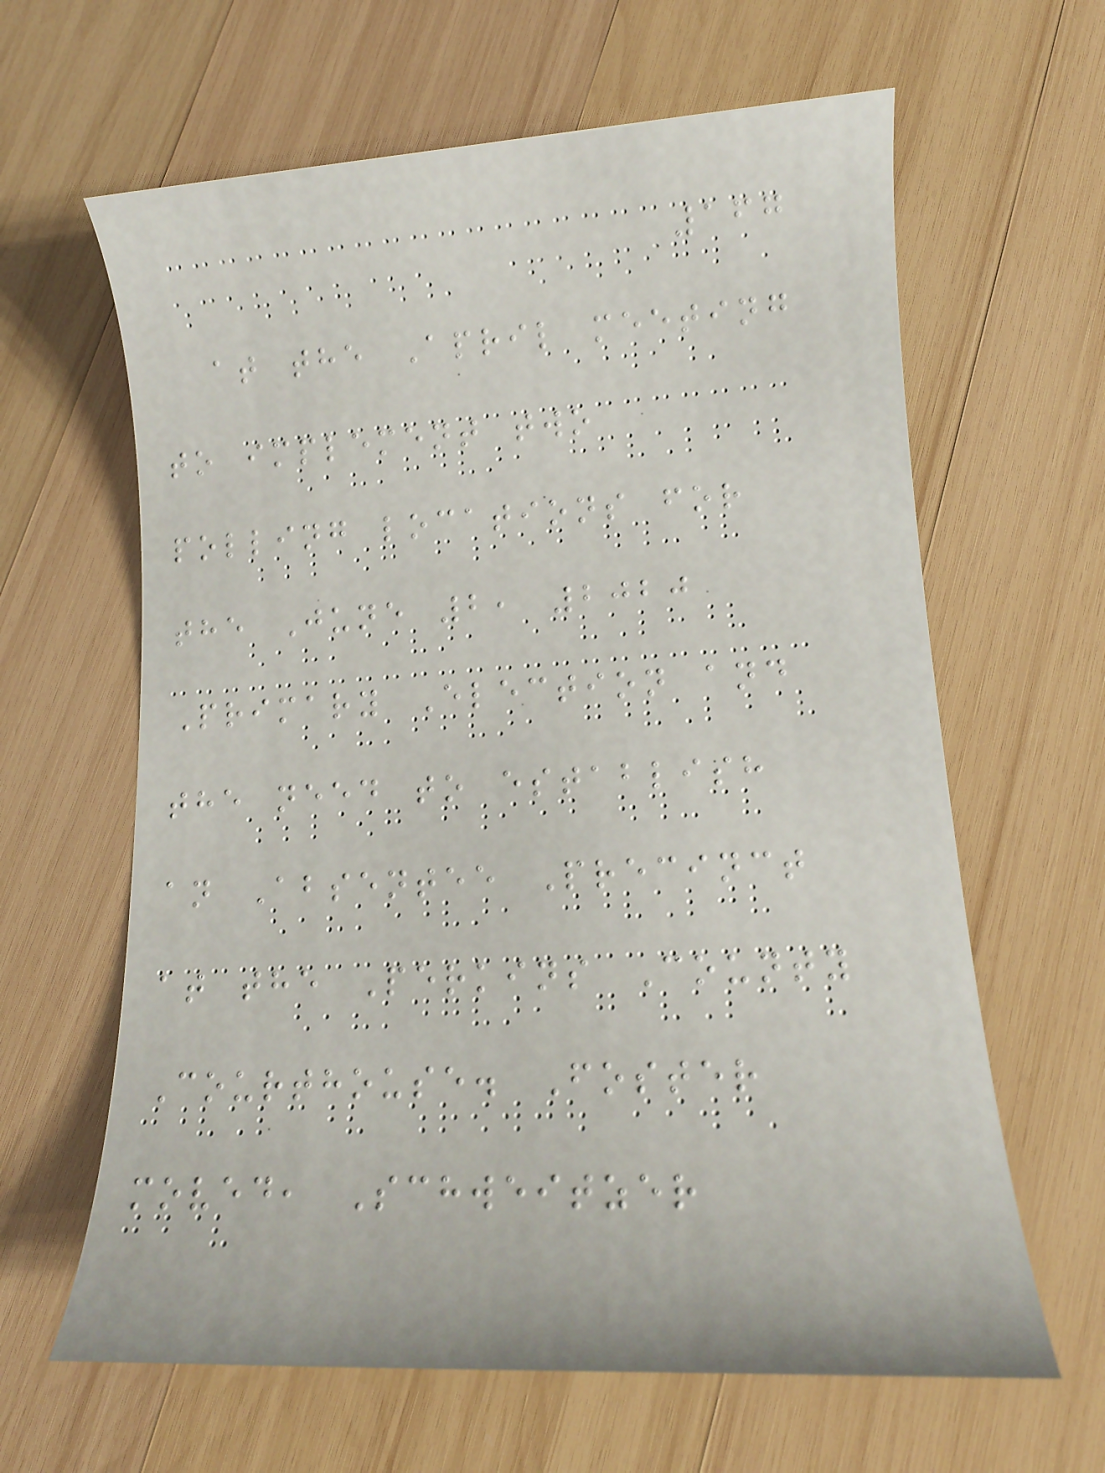167
at the April meeting
to implement two
polling locations for
the June 2, 2020
Primary Election and
the need to establish
an Absentee Precinct
at the Perkins County
Courthouse. Foster
moved, Schweitzer
